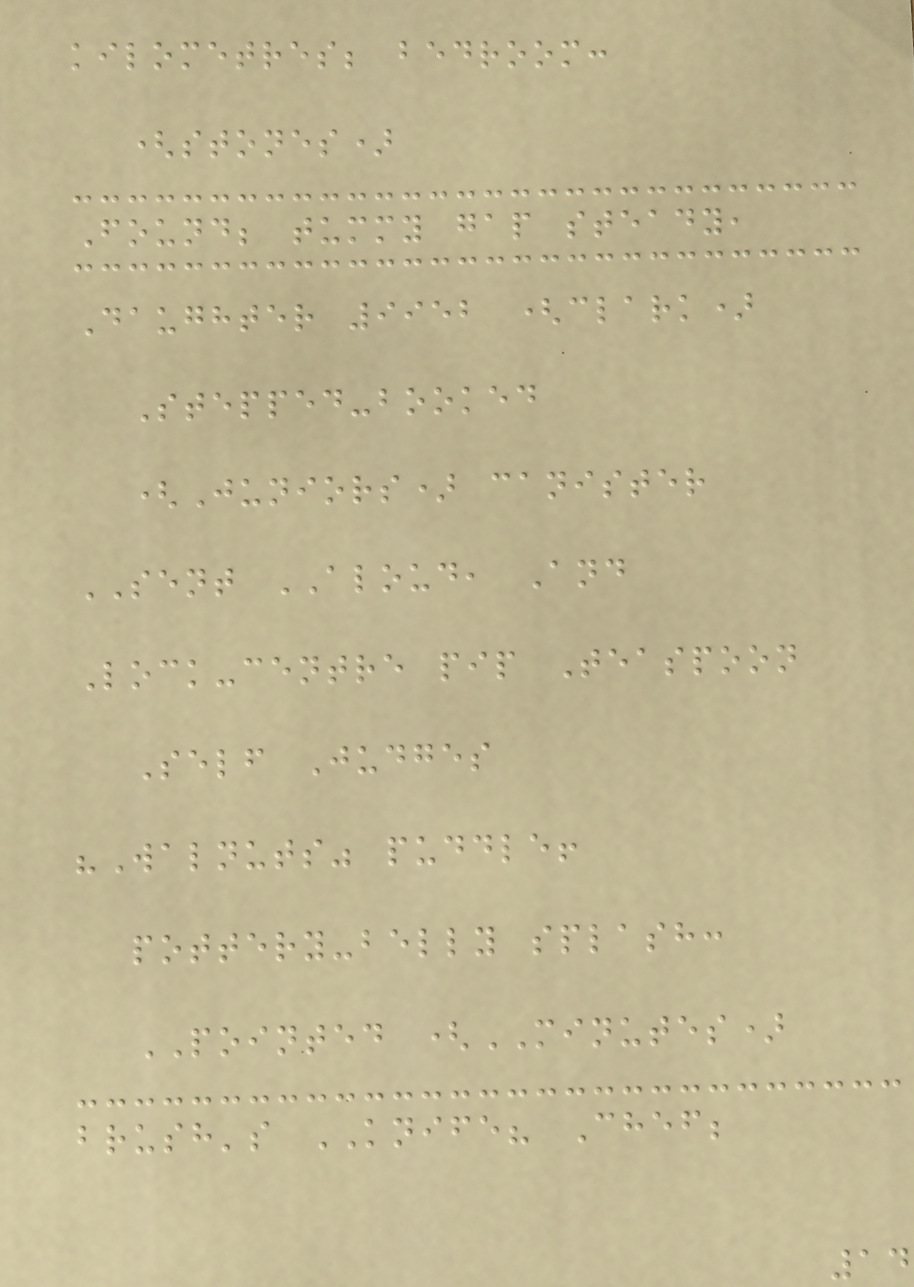kilometres; bedroom:
(stones)
Found; tummy gap steady,
Daughter 9952 (clark)
Stepped-booked
(Juniors) canister
SENT ALOUD, And
Lock-centre pip Teaspoon
Self Judges
"Walnuts" puddle!
pottery-belly splash:
POINTED (MINUTES)
brush's KNIFE? Chef;
14
